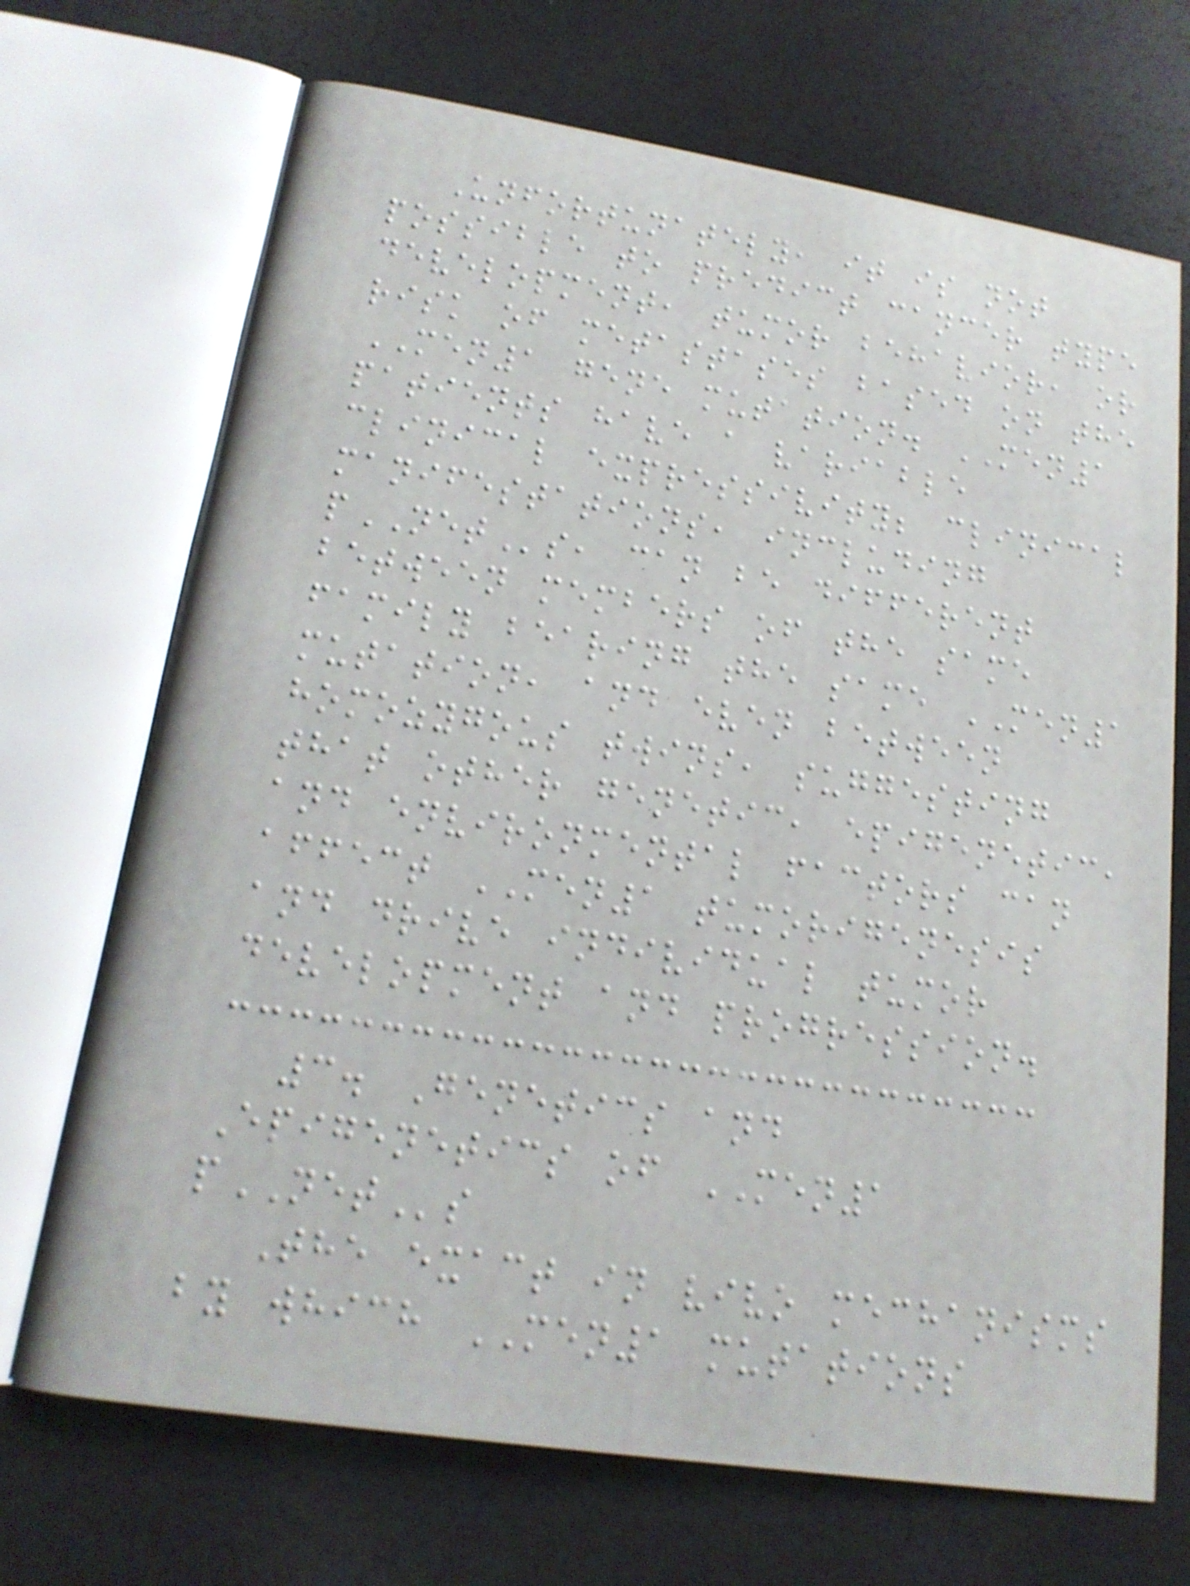Unfortunately, it is not
possible to predict cancer type
development, tumor behavior, or
risk of metastases based on the
MEN1 gene mutation. MEN1
patients have a variable
clinical expressivity; clinical
manifestations, including
pNETs, can be different
between members of the same
family bearing the same MEN1
mutation, and even between
homozygous twins, suggesting
that other genetic, epigenetic,
and environmental factors can
affect MEN1 tumorigenesis
and drive individual tumor
development and progression.
3. Genetics and
Epigenetics of MEN1
pNETs
The exact in vivo mechanisms
by which MEN1 mutations
